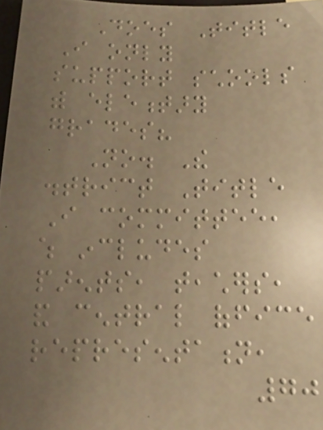Does Title
I only
support schools
with elementary
grades?
No. The
district Title
I committee,
which includes
parents, teachers,
and central office
representation,
70
